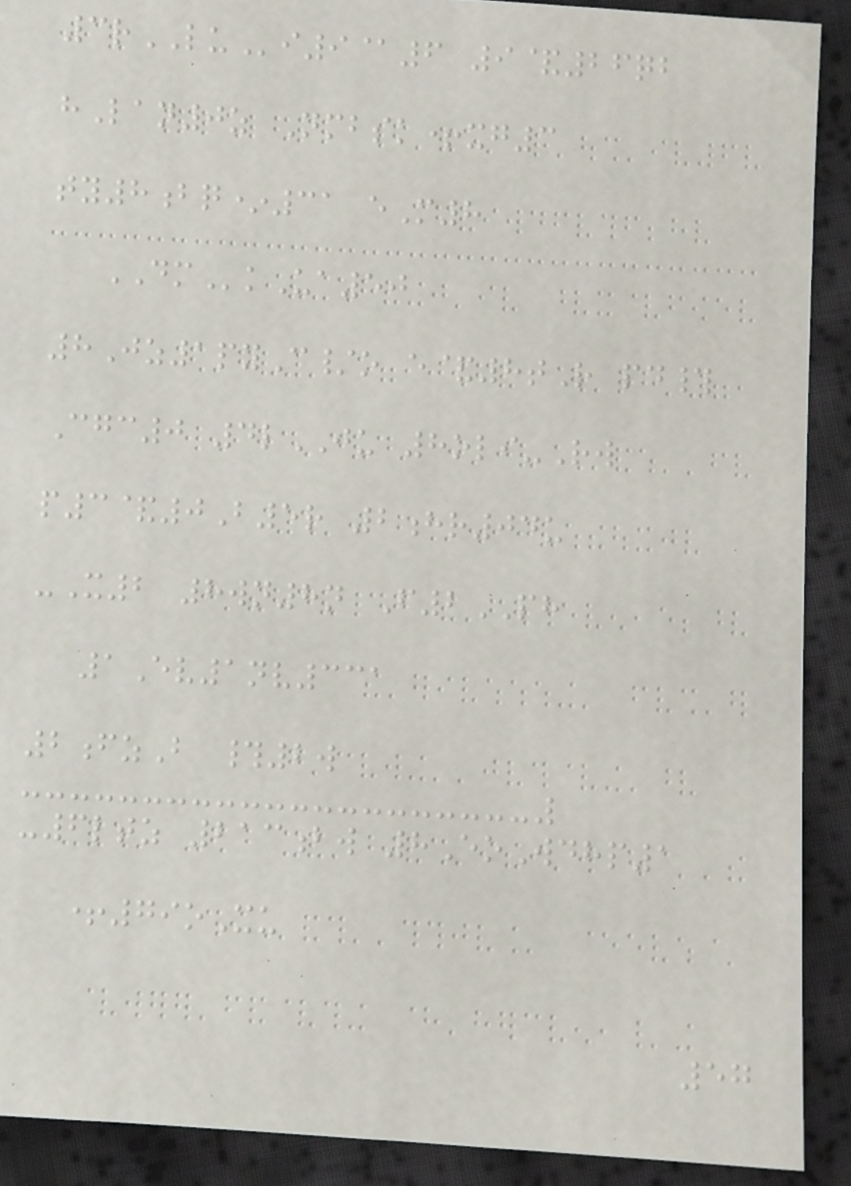3rLUi9@6 9&26qb
hLan0z Nmbsk+xg3
ty8bq*31 eM8
DMkUa50
8Jz1pyC/o e&8tR pd#
Cgc0 4lJU 8oli-Rw
p3&0B5r 2hr04u
-X2 8wn8n F2PH
1Ev1nv331
2fzB #2w
-6ltz 213bw 8EoWdhp1
+79oXu
57
